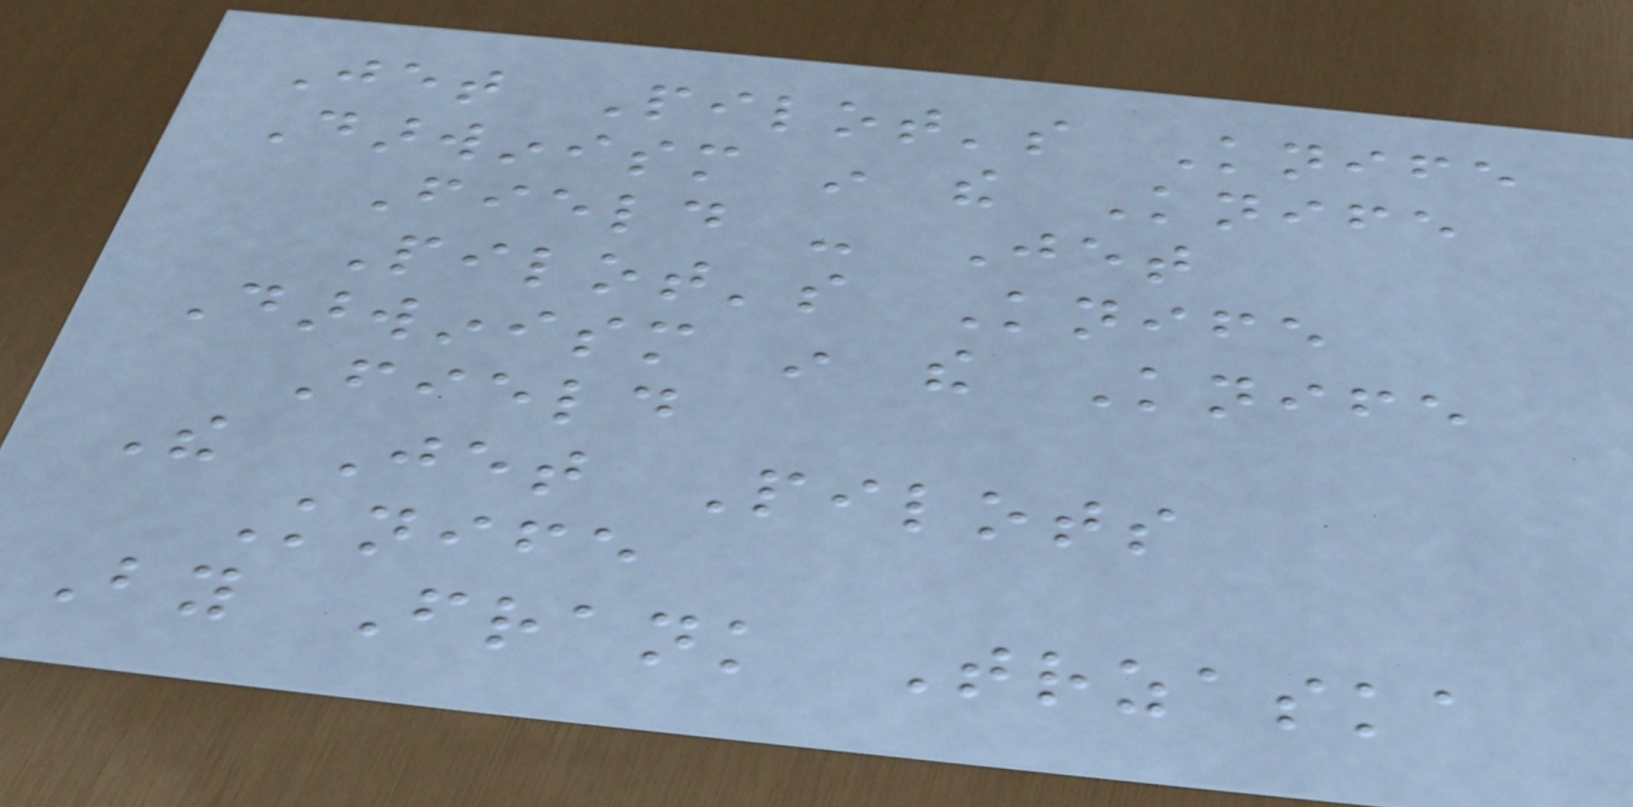Jet Pilot's Knife
Darwinism in the Knife
Field - Jet
Pilot's Knife
Darwinism in the Knife
Field
The Jet Pilots
Knife
By Frank Trzaska
